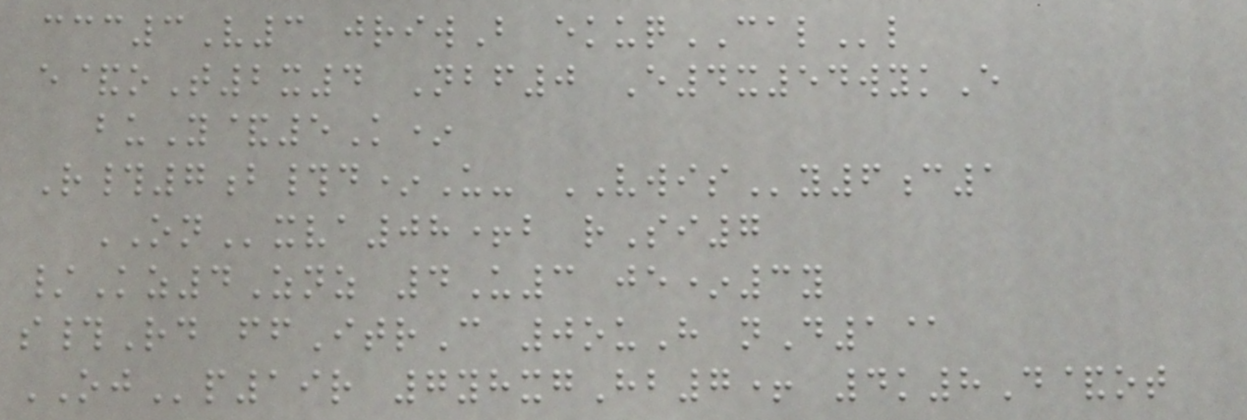ccc3V3 jriwB ekuqCALl
e&oT2x4 Nbf0 E4x54wykE
buY&5K*
R#7b#d*U- VWISy6c1
ONxva08+b rSi7
/Kz4Znz 4U3 je*3y
s#Rd ffItrC 0ouH nD1@
OJp19r 7yhxgHb7+ 4k8D&ot
